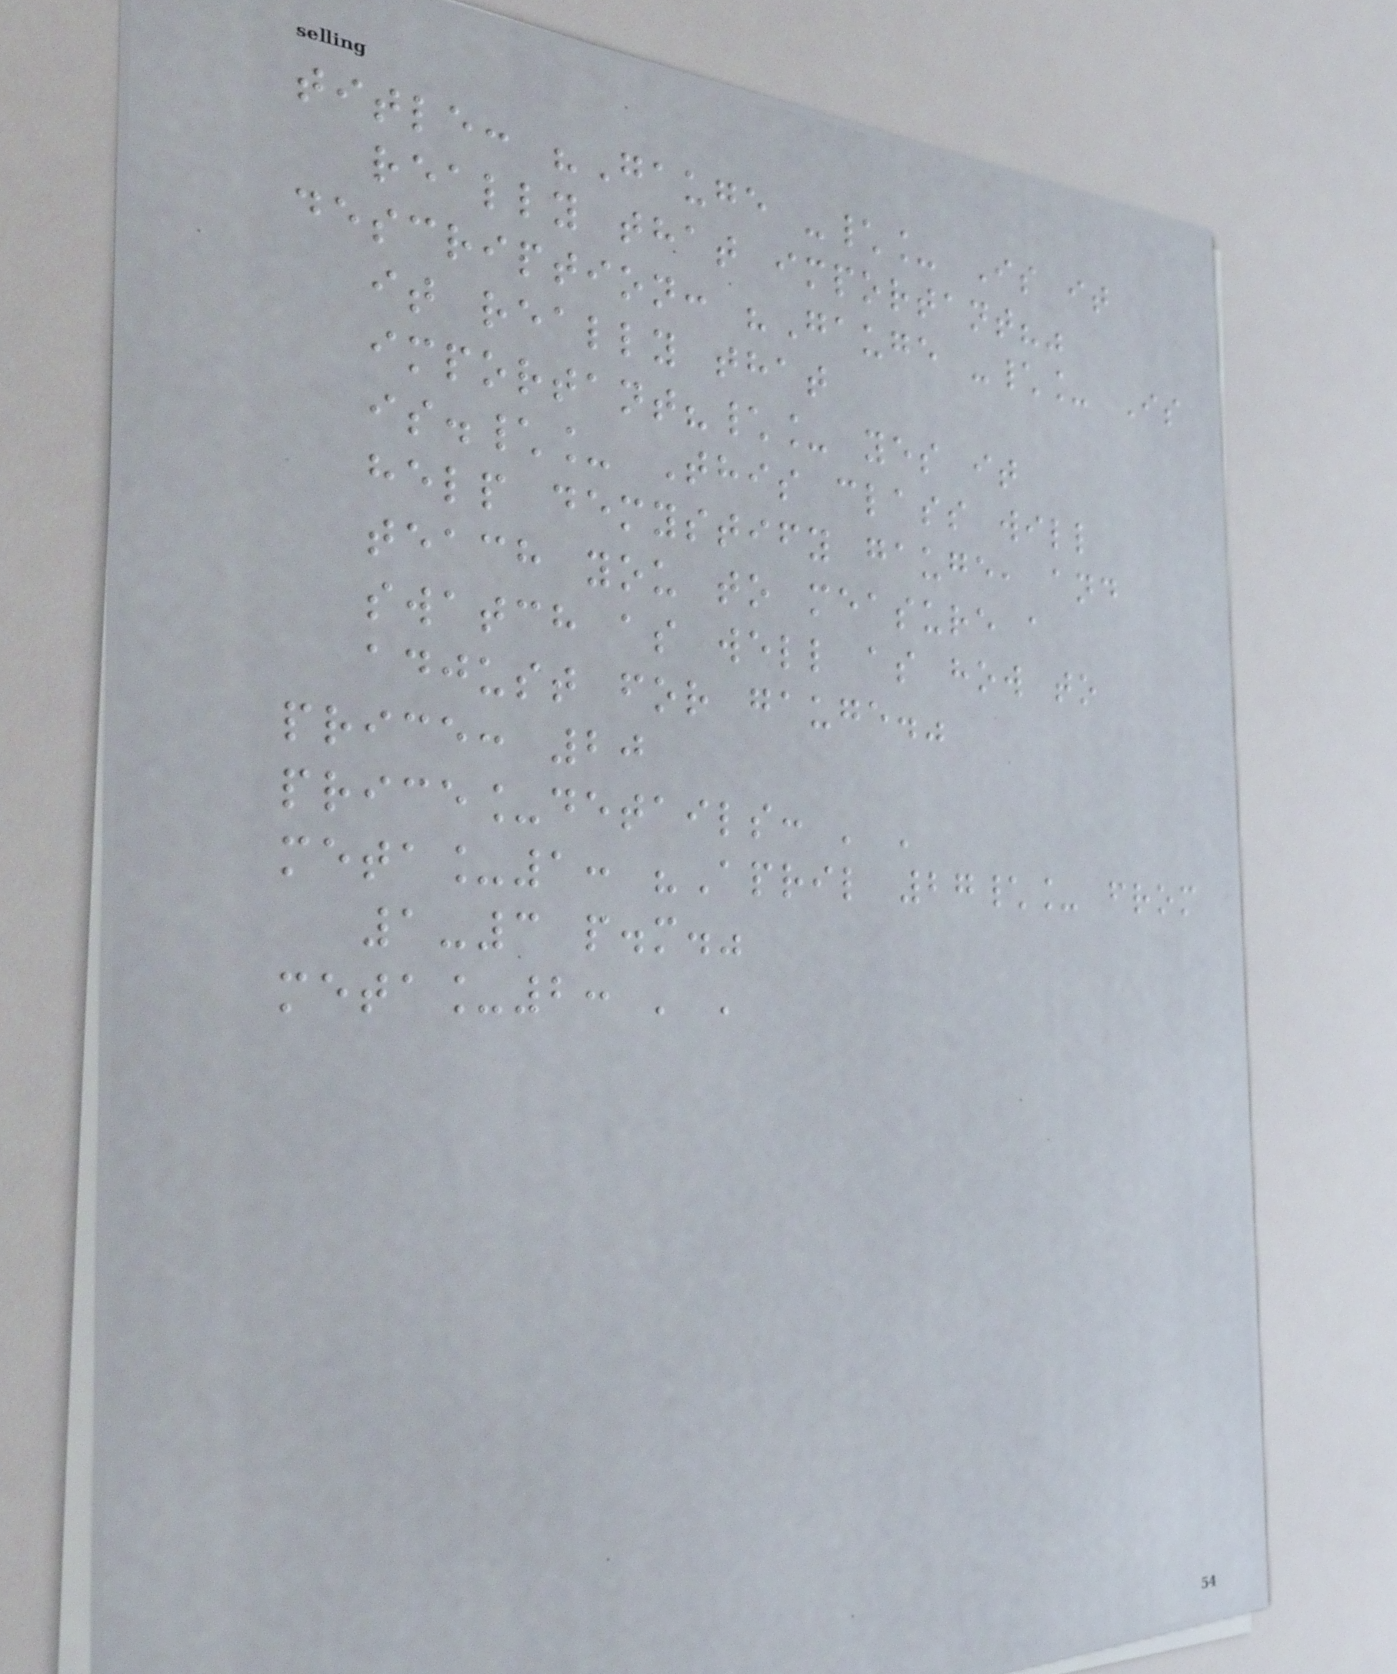title: "Gauge -\_ Is it
really that important?"
description: "Gauge -\_ Is
it really that
important?\_ yes it
is.\_ This class will
help demystify gauge, and
teach you to measure a
swatch as well as how to
adjust for gauge."
price: 20
price_details: ' '
meta_1: "April 27\_ from
1-3 p.m."
meta_2: ' '
